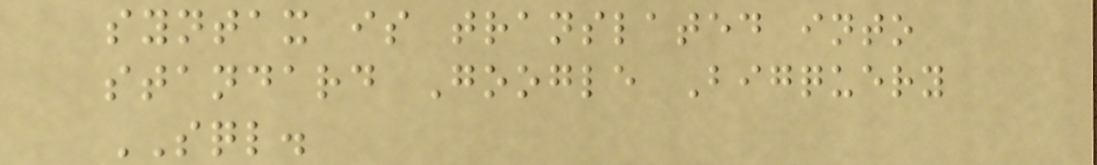syntax is translated into
standard Google Bigquery
SQL.
